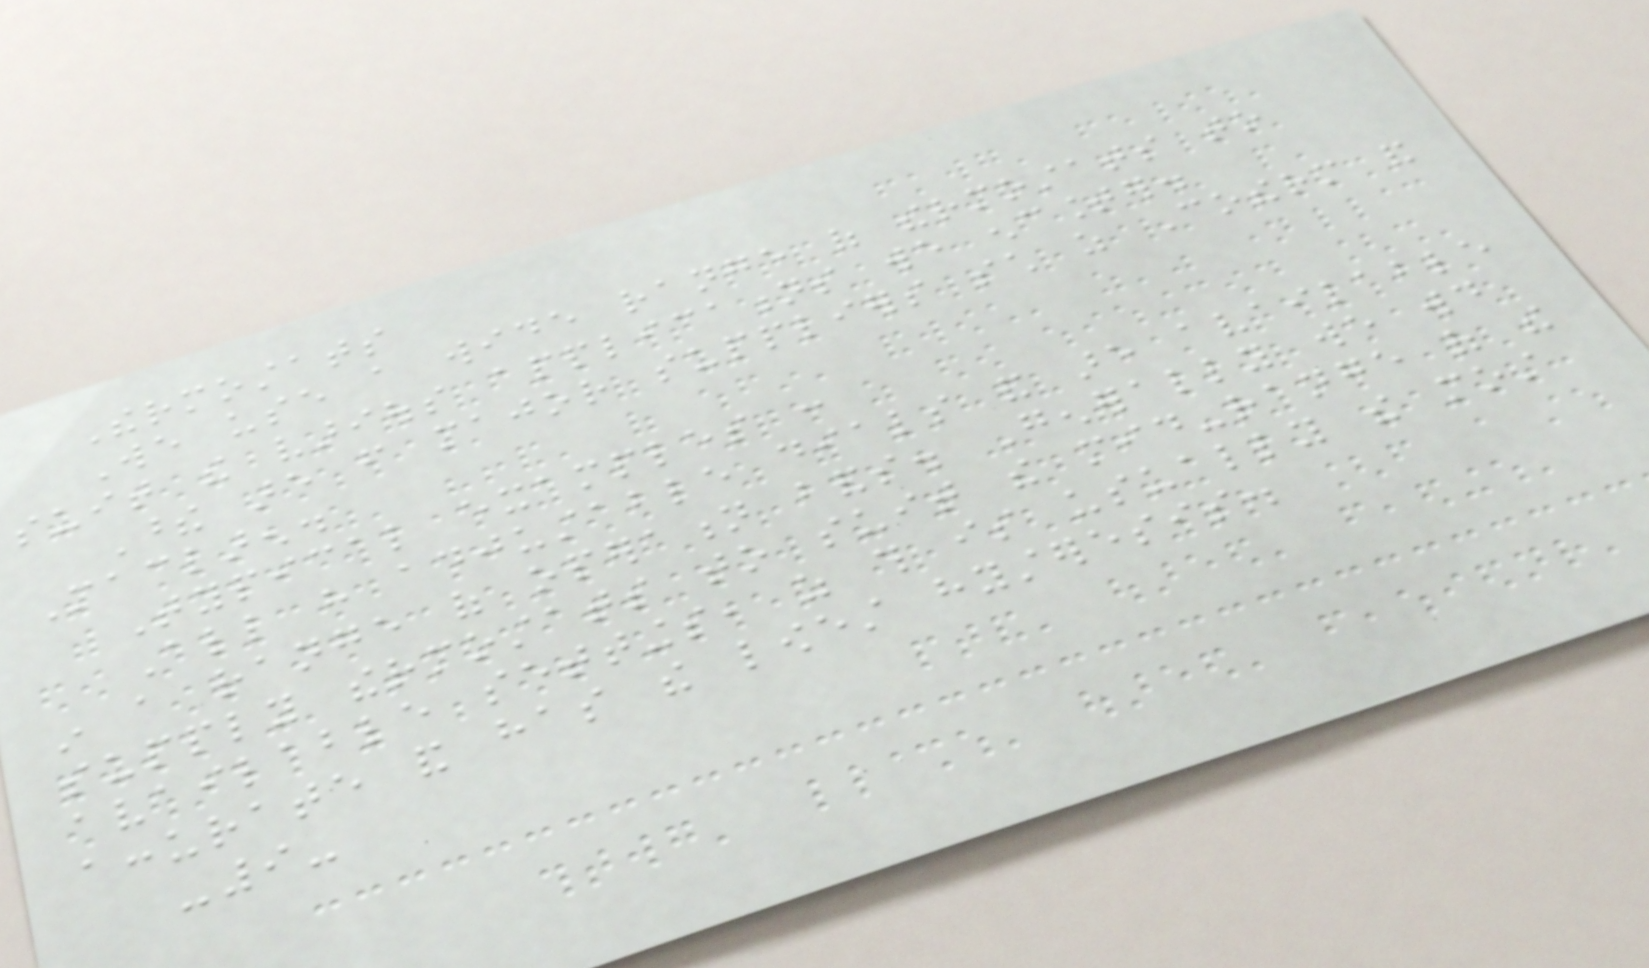Thermostats
We use a wide range of thermostats to
suit the various applications we encounter.
These are from major suppliers such as Cotherm and
Maclaren.
Typical examples :
All have adjustable dials and are available
in a range of operation bands. Generally we would
supply thermostats to suit the mid-range of the
available settings, as this is usually the most
accurate and has the lowest hysteresis.
-9-
